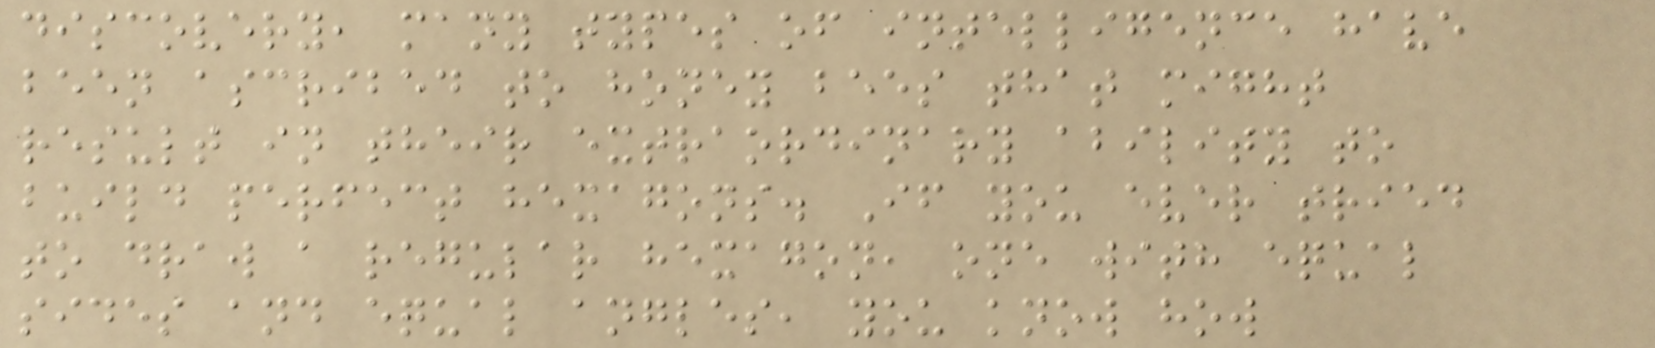discovery, many types of intelligence have
been ascribed to honey bees that might
result in their extraordinary ability to
build perfect hexagons. If you ever tried
to draw a regular hexagon, one with equal
sides and equal angles, you know how
